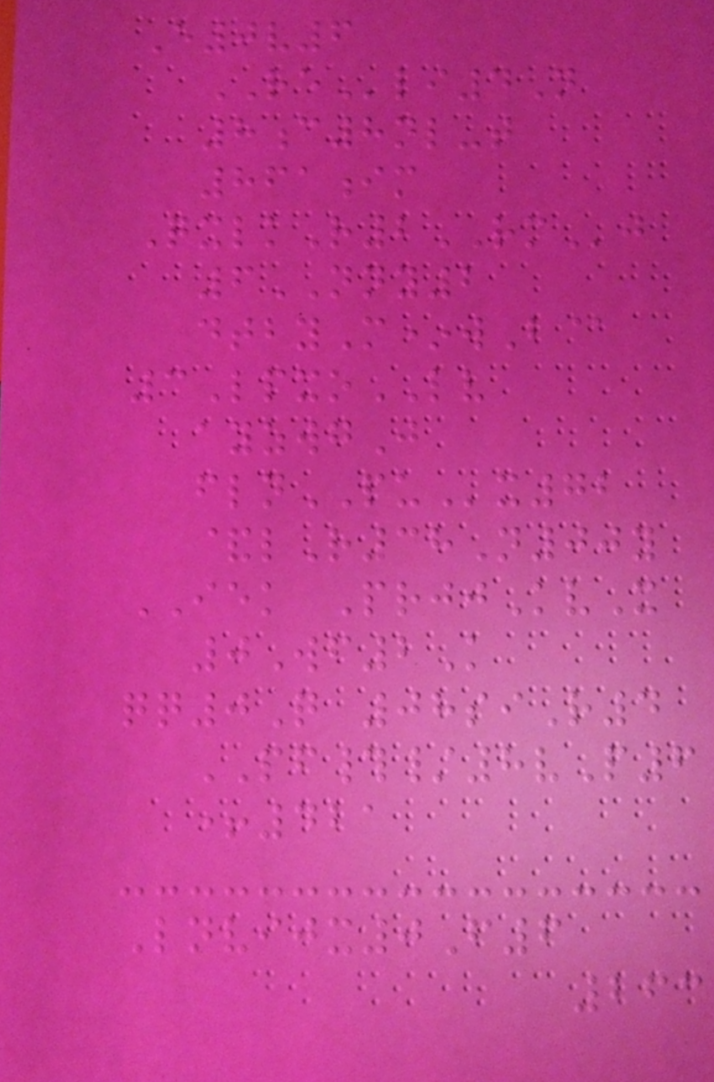E0v6
REli4N
8c8nl-t
861im
QxlkR2RMj
6NNY2
dtbyM*wB@
3LpxoLV
ayzwgJ
flnPUx72
&lR38N00y
IEK PrjjKvX
0Wf2K
qq0Q 08siR4
PF#/8vP6
+421
Lnvijx0F6
263
